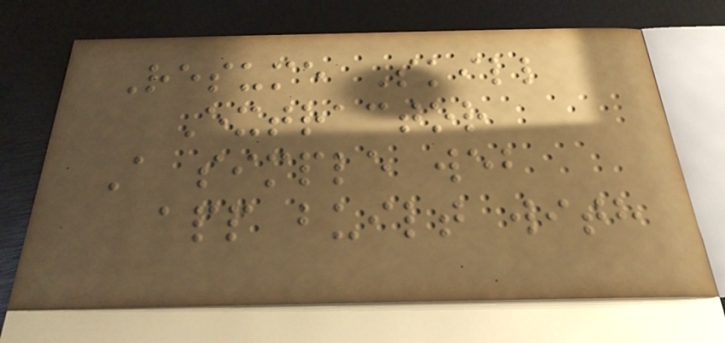Resume Skill
Extractor
A simple web
app built with
